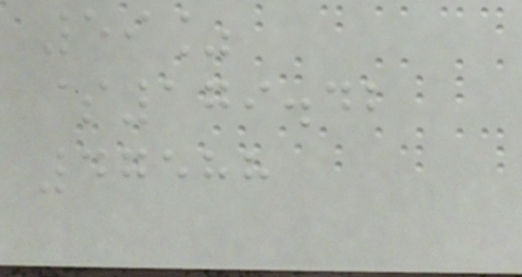59%
$179.42
47588
